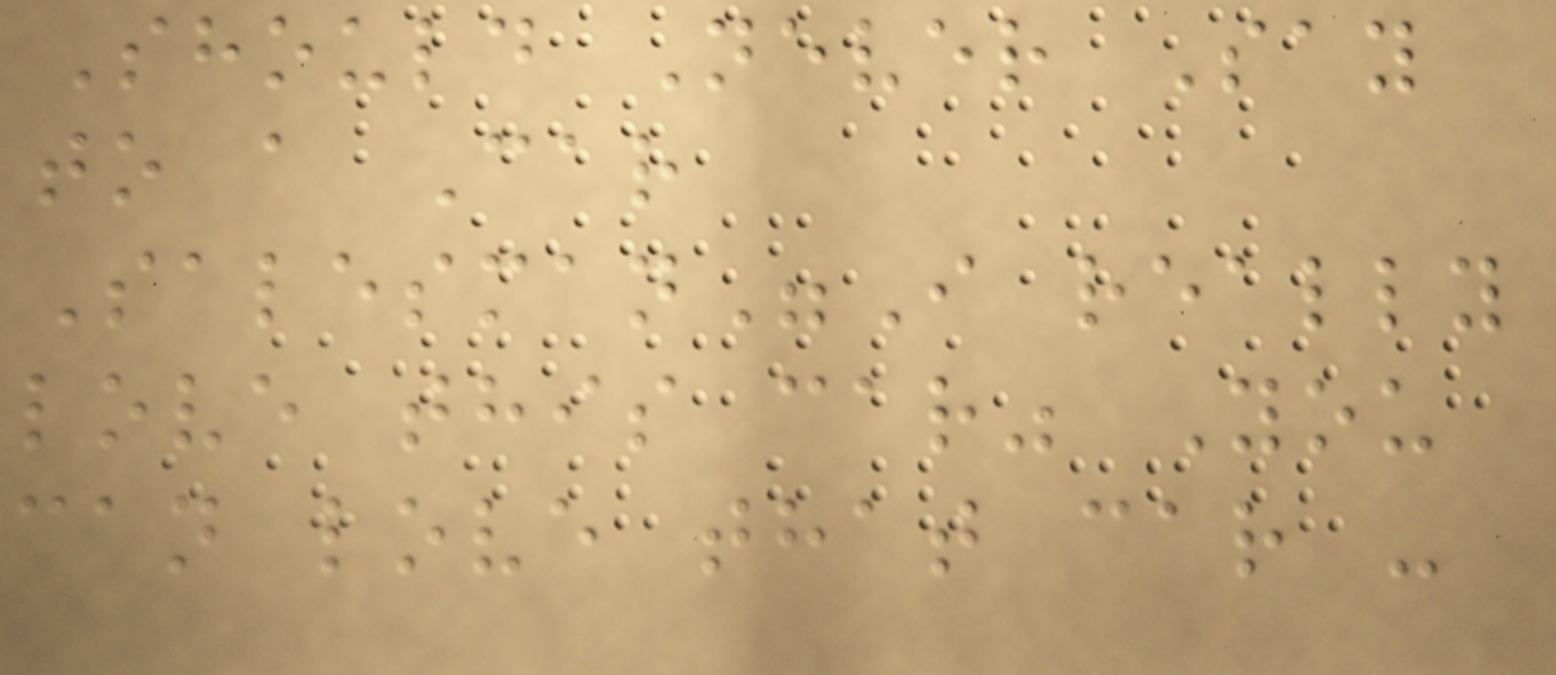Should Never Say
to a Car
Salesman"I really
love this car" You
can love that car -
